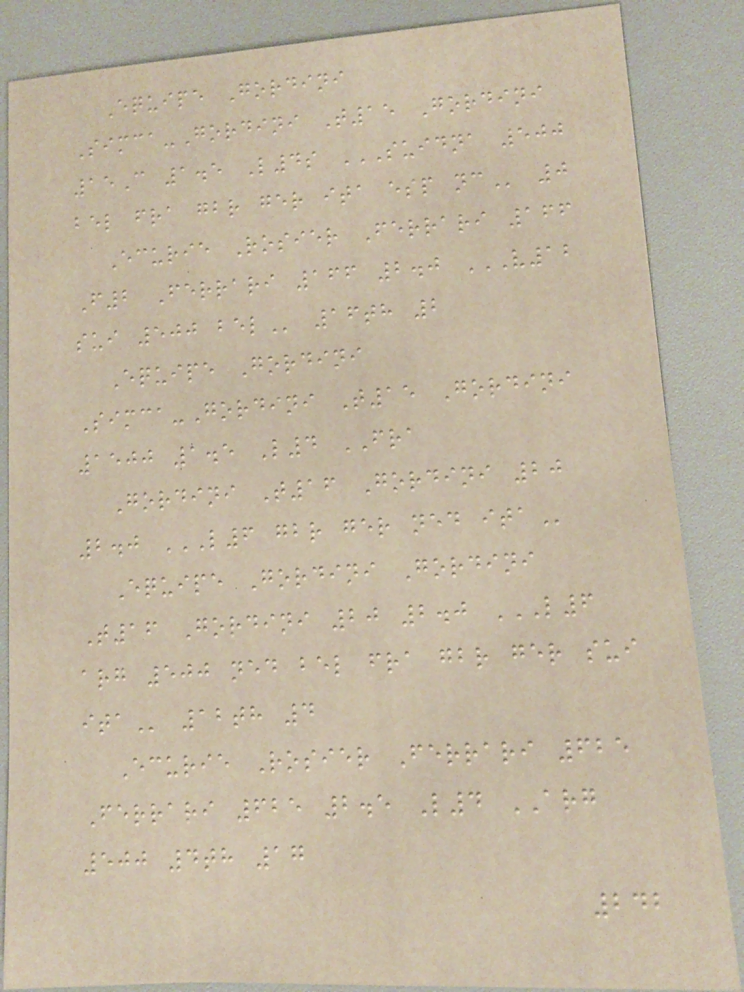Equipe Gordini
Simca-Gordini T15 Gordini
15C 1.5 L4s SUIDNA 500
BEL FRA GBR GER ITA ESP NC 0
Ecurie Rosier Ferrari 166
F2 Ferrari 166 2.0 V12
SUI 500 BEL 16th 2
Equipe Gordini
Simca-Gordini T15 Gordini
1500 1.5 L4 FRA
Gordini T16 Gordini 20
2.0 L6 GBR GER NED ITA
Equipe Gordini Gordini
T16 Gordini 20 2.0 L6
ARG 500 NED BEL FRA GBR GER SUI
ITA 12th 4
Ecurie Rosier Ferrari 625
Ferrari 625 2.5 L4 ARG
500 4th 17
242
